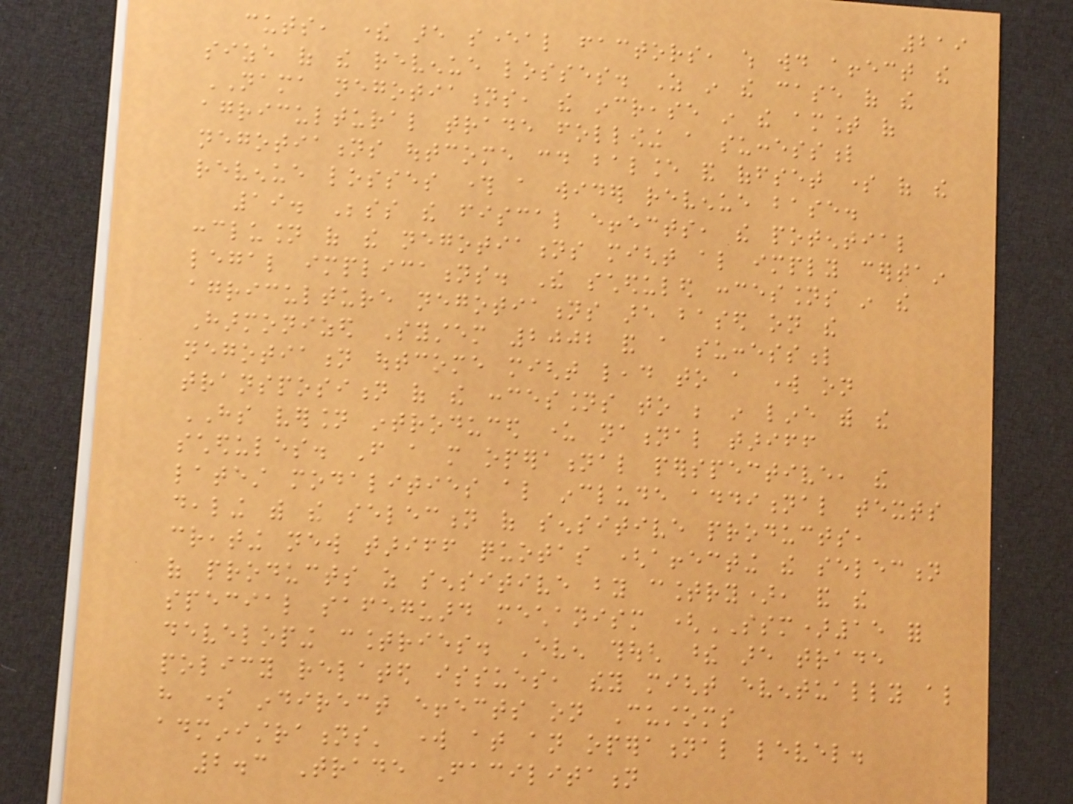219
cuts, there are several factors, which would affect the
size of the revenue losses. As in the case of the
NAMA negotiations, the increase in the amount of
agricultural trade following a successful
negotiations outcome could balance and offset some of the
revenue losses through a wider revenue base.
19. Besides the fiscal effects, the potential
conclusion of the negotiations might also imply certain
legal implications. The scheduled concessions in the
agriculture negotiations are based on the
Harmonized System 2002 and a successful
negotiation outcome might lead to a work on
transposition of the concessions to be in line with the
HS version introduced under national tariff
schedules. From a more operational perspective, the
latest modalities also include additional texts
dealing with the selection of sensitive products,
creating new tariff quotas (affecting the selection
of products as sensitive by country), and the
special safeguard mechanism (SSM)15 for
developing countries. Even though these are trade
policy related issues, they might eventually also
have some indirect effects on Customs
administrations' work at an operational level.
2.3 Trade Facilitation
